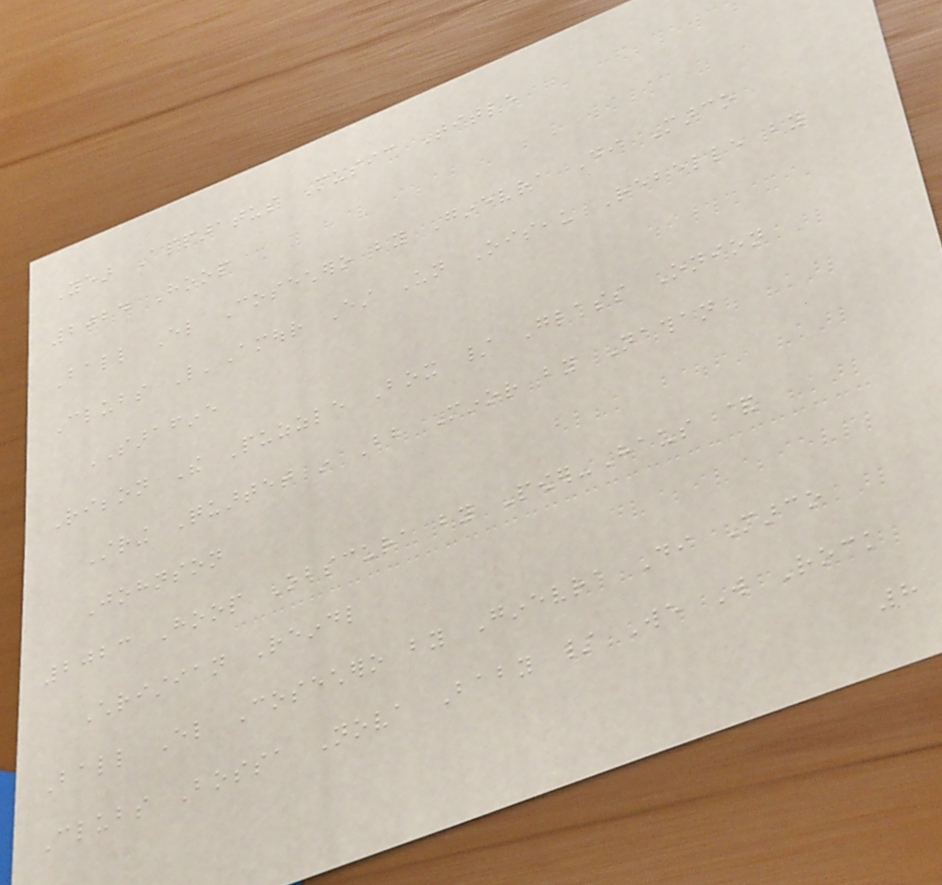Year Apparatus Music Title
2024 Hoop
Ball El Cosechero by Ginevra Di Marco
Clubs L'Amour Est Un Oiseau Rebelle by
SARAFINE
Ribbon The Puzzle Box / Glass Onion
String Quartet in Bb Minor by Nathan
Johnson
2023 Hoop Obscura by Power-Haus &
Christian Reindl
Ball El Cosechero by Ginevra Di Marco
Clubs Bossa Nova Baby / We Will Rock
8
